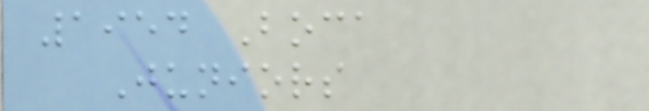1954 Boca
Juniors
